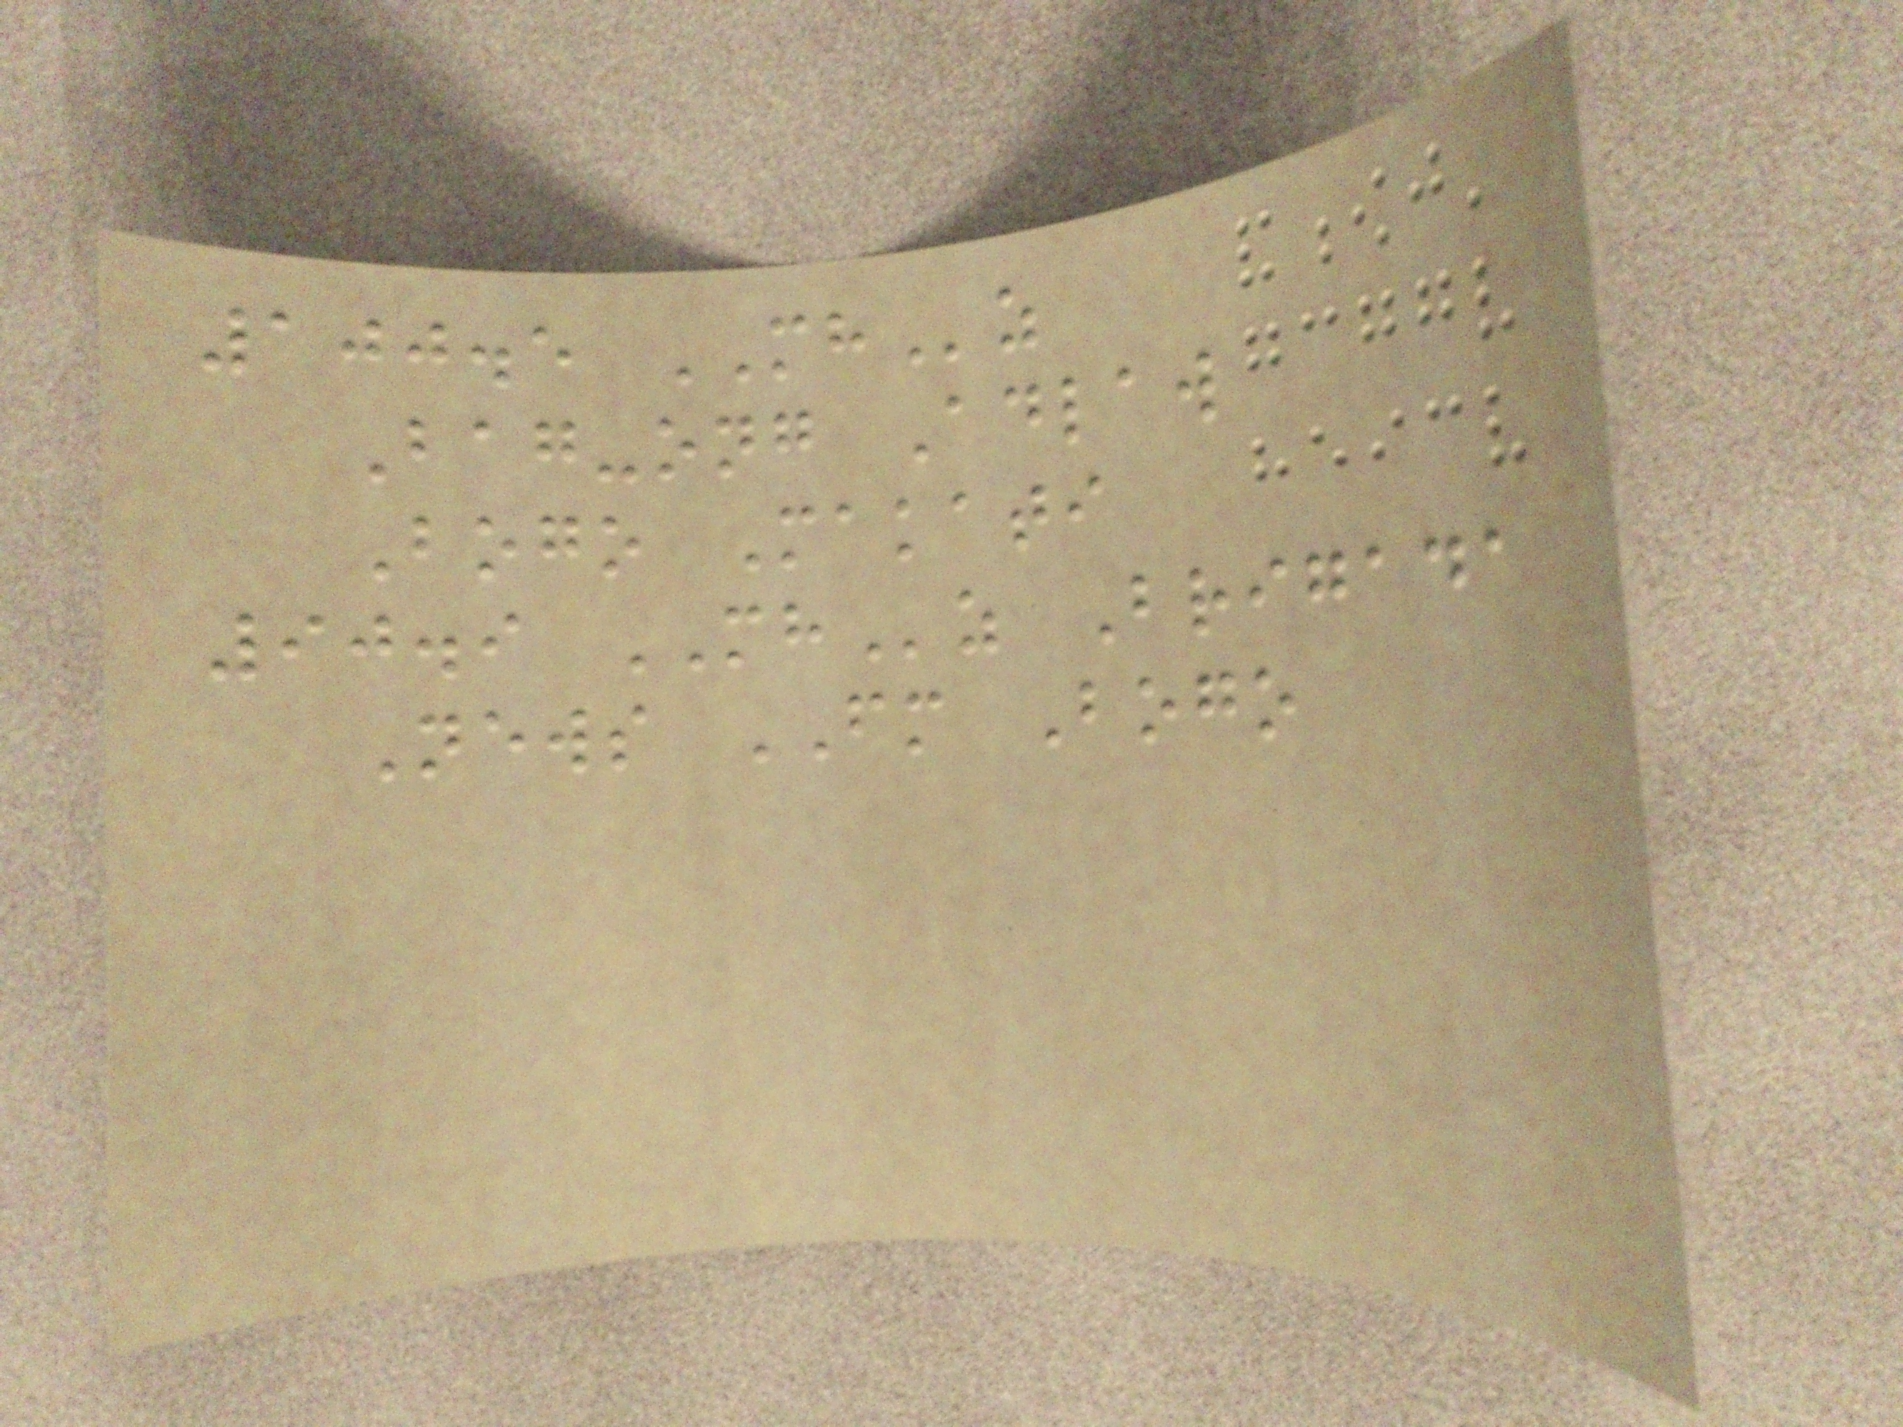100.5 MHz
Bag-ong Adlaw
Bogo Makati
90.9 MHz Brigada
News FM Bogo
